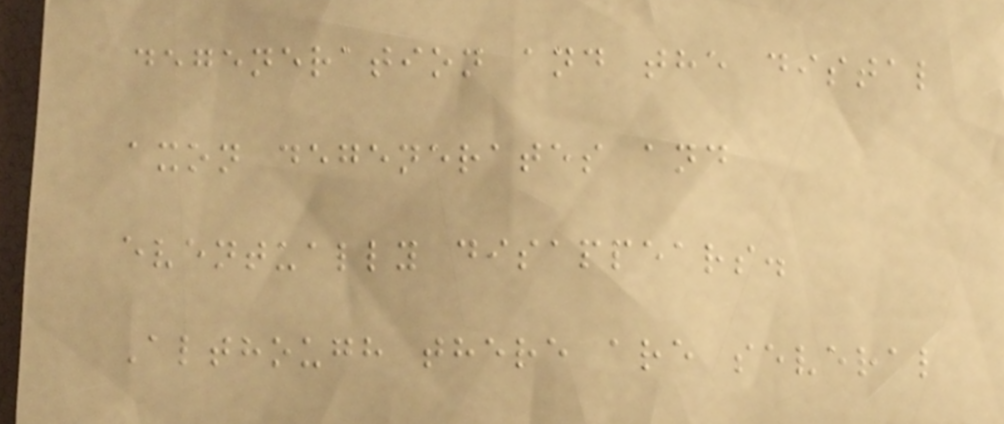degeneration and the distal
axon degenerates and
eventually disappears.
Although there are several
